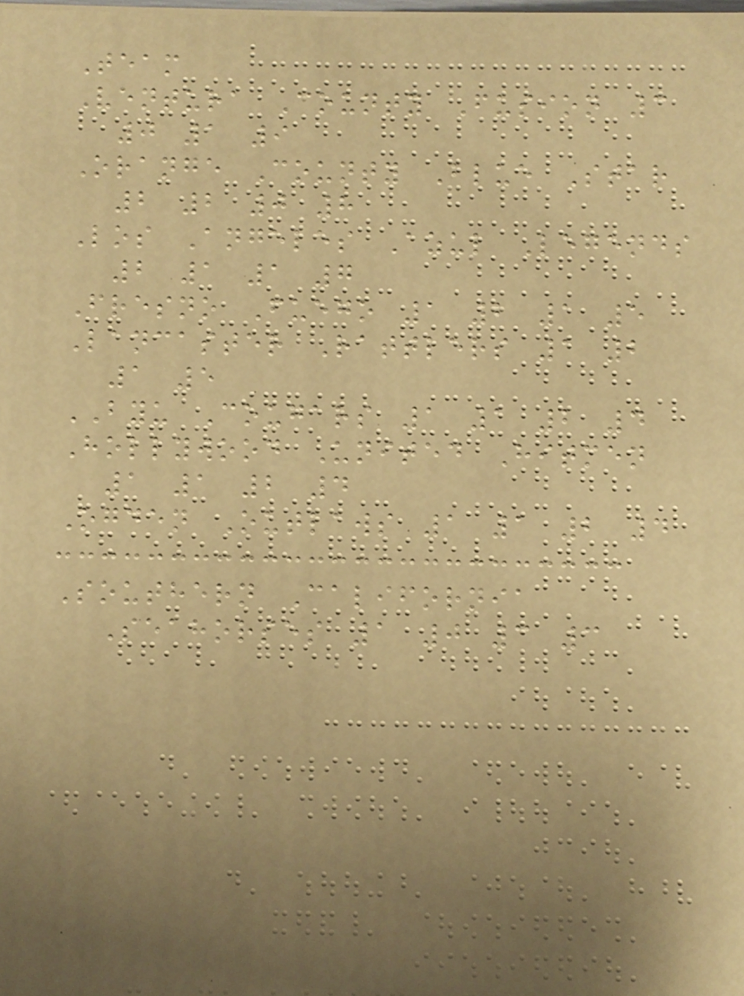Team
Ventura County Fusion 3
0 1 9
Orange County Blue Star
2 2 0 8
Los Angeles Azul Legends
2 1 1 7
Fresno Fuego 1 2 1 5
Lancaster Rattlers 1 2
1 5
BYU Cougars 1 1 2 4
Hollywood United Hitmen
1 1 2 4
Ogden Outlaws 1 1 2 4
Southern California
Seahorses 1 0 3 3
